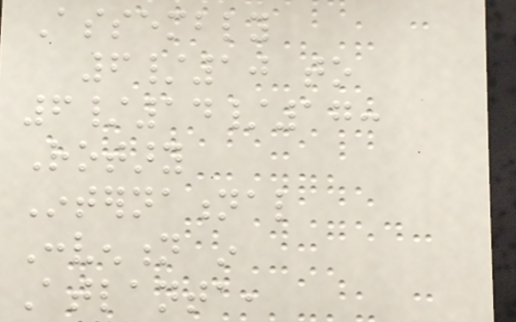Assembly
6/10 to
6/14/17:
Rotary
International
Convention in
Atlanta,
